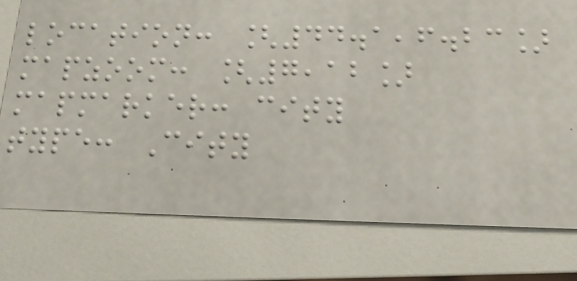location: [44.1,6.23]
mapzoom: [7,12]
mapmarker: city
type: City
